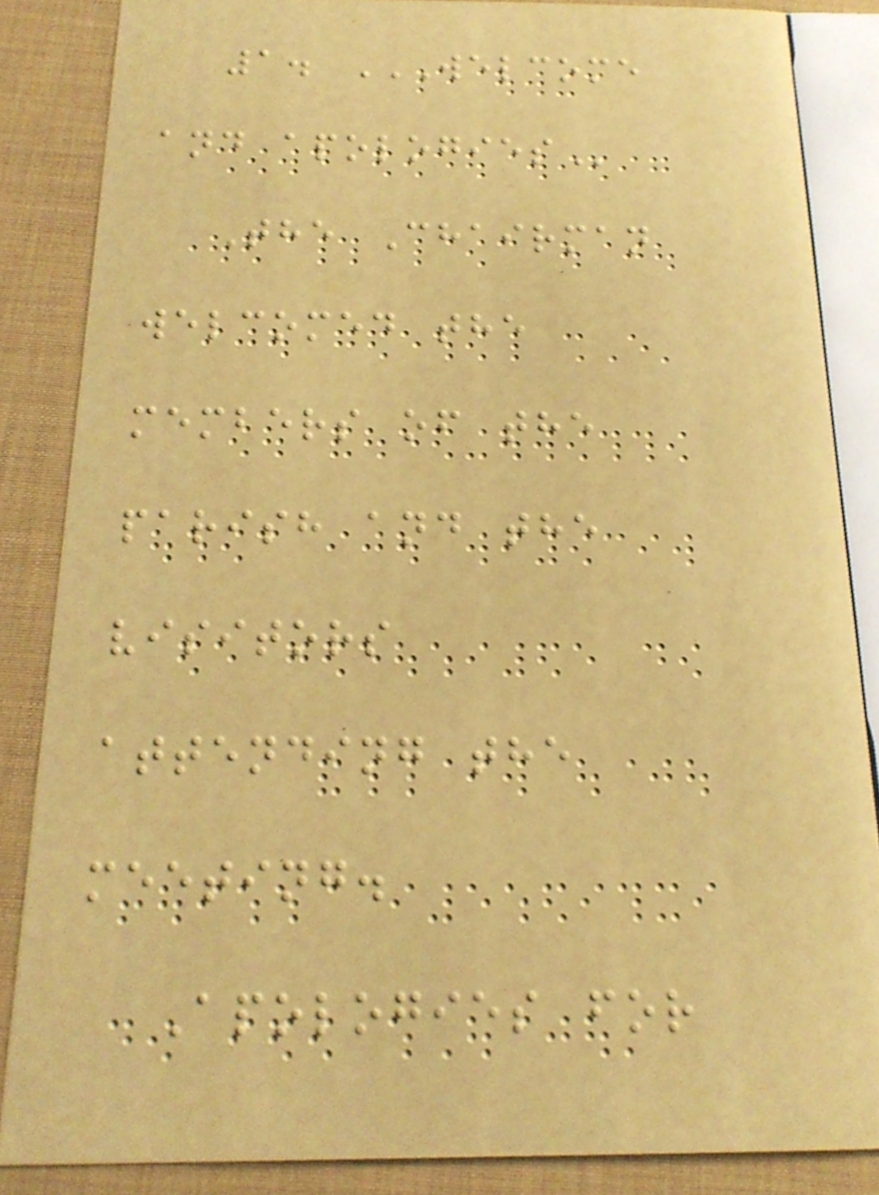1. WELCOME
AND APOLOGIES
The Chairman
welcomed the
members of the
parish and the
visitors
attending the
meeting.
Apologies for
